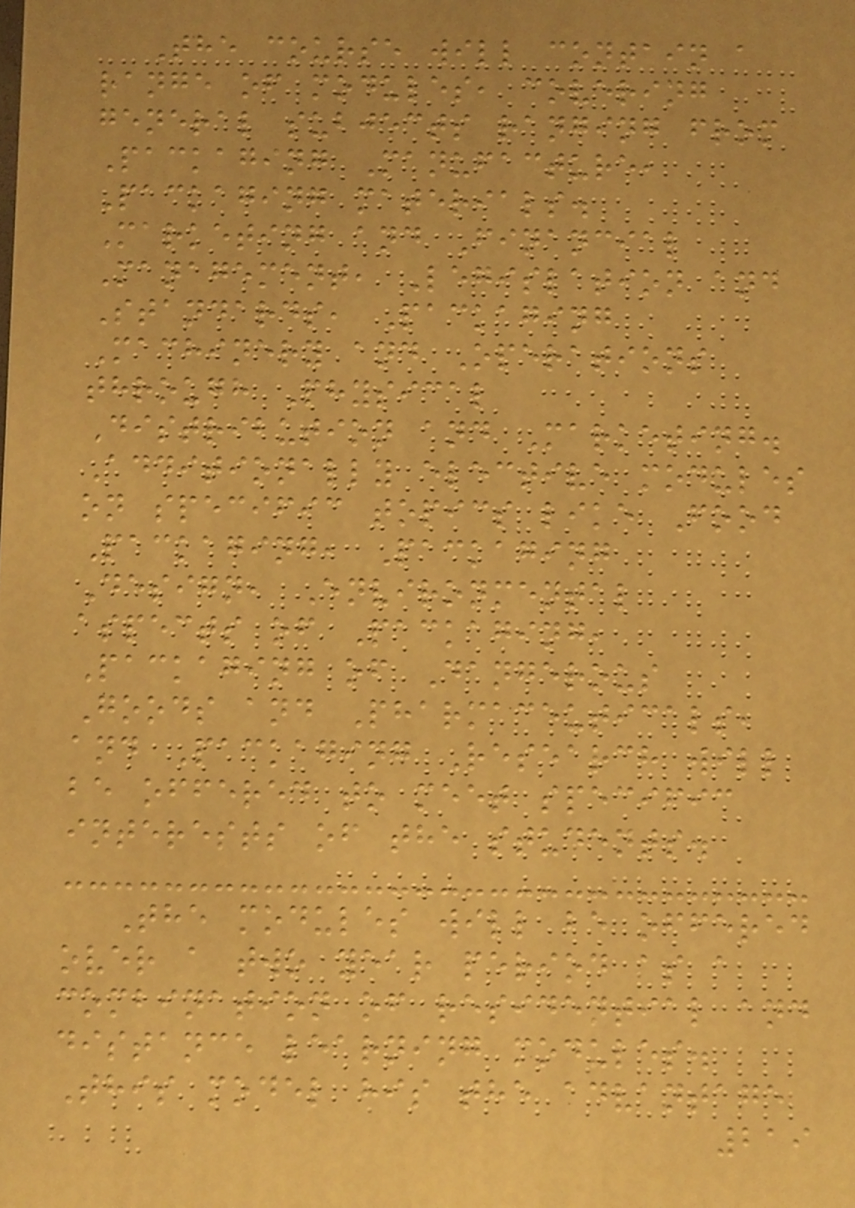The course will contain a
range of modules, covering
general subjects ranging from
Packaging Manufacture,
Packaging materials.
Marketing and Financial
Management, Legislation and
Standards, Packaging
Machinery and Operations
through Physical
Distribution and Marketing.
Additionally elective modules
on specific topics like Food
Packaging, Packaging
Design, Environmental
aspects of Packaging,
Packaging of Dangerous
Goods and Pharmaceuticals,
and Packaging Research will
be offered to meet specific
interests of the students.
The modules will be offered
over a two year period as a
combination of residential and
distance learning modules.
This model his the advantage
219
